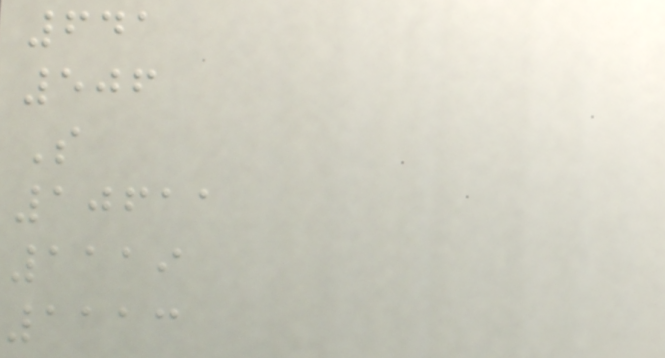641
506
S
10611
1119
1113
